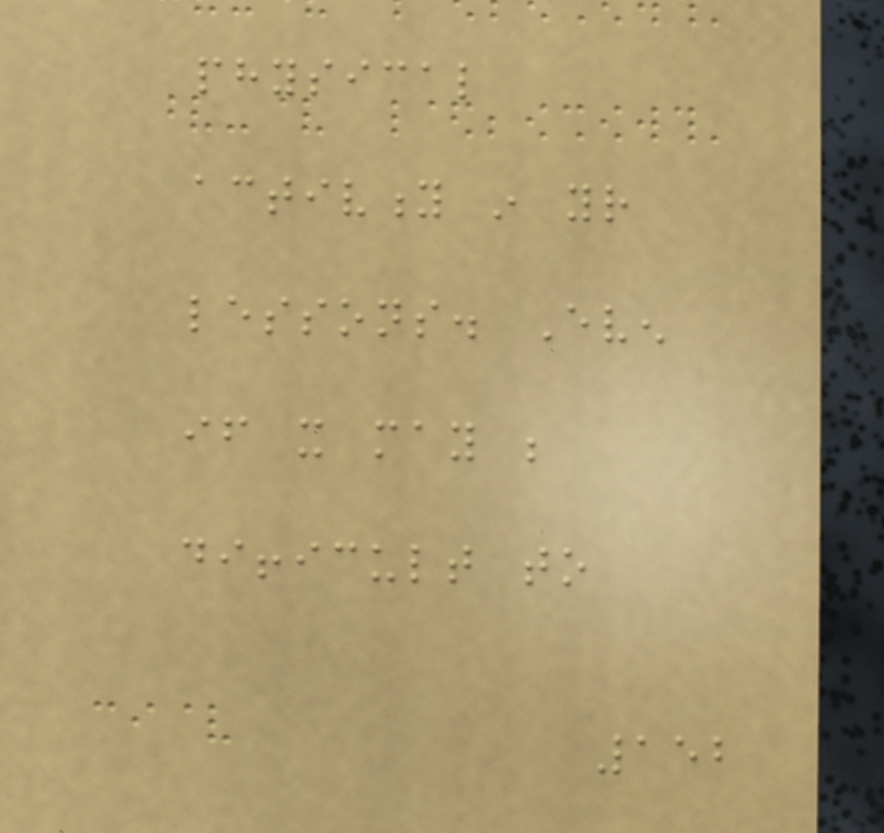physical
activity in your
lessons. Even
if it may be
difficult to
152
